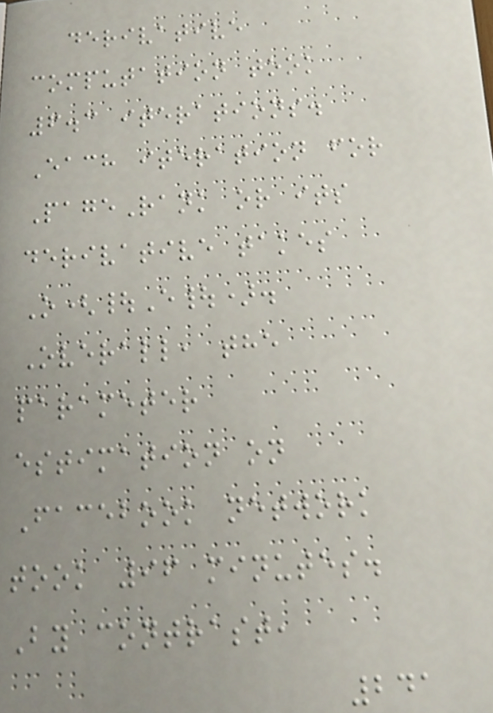derivative
computation took
6.3 iterations.
Each iteration for
PageRank or its
derivative takes
O(|E|).
Overall, the
parameter
estimation on
Facebook network
took 96 minutes.
By contrast,
241
